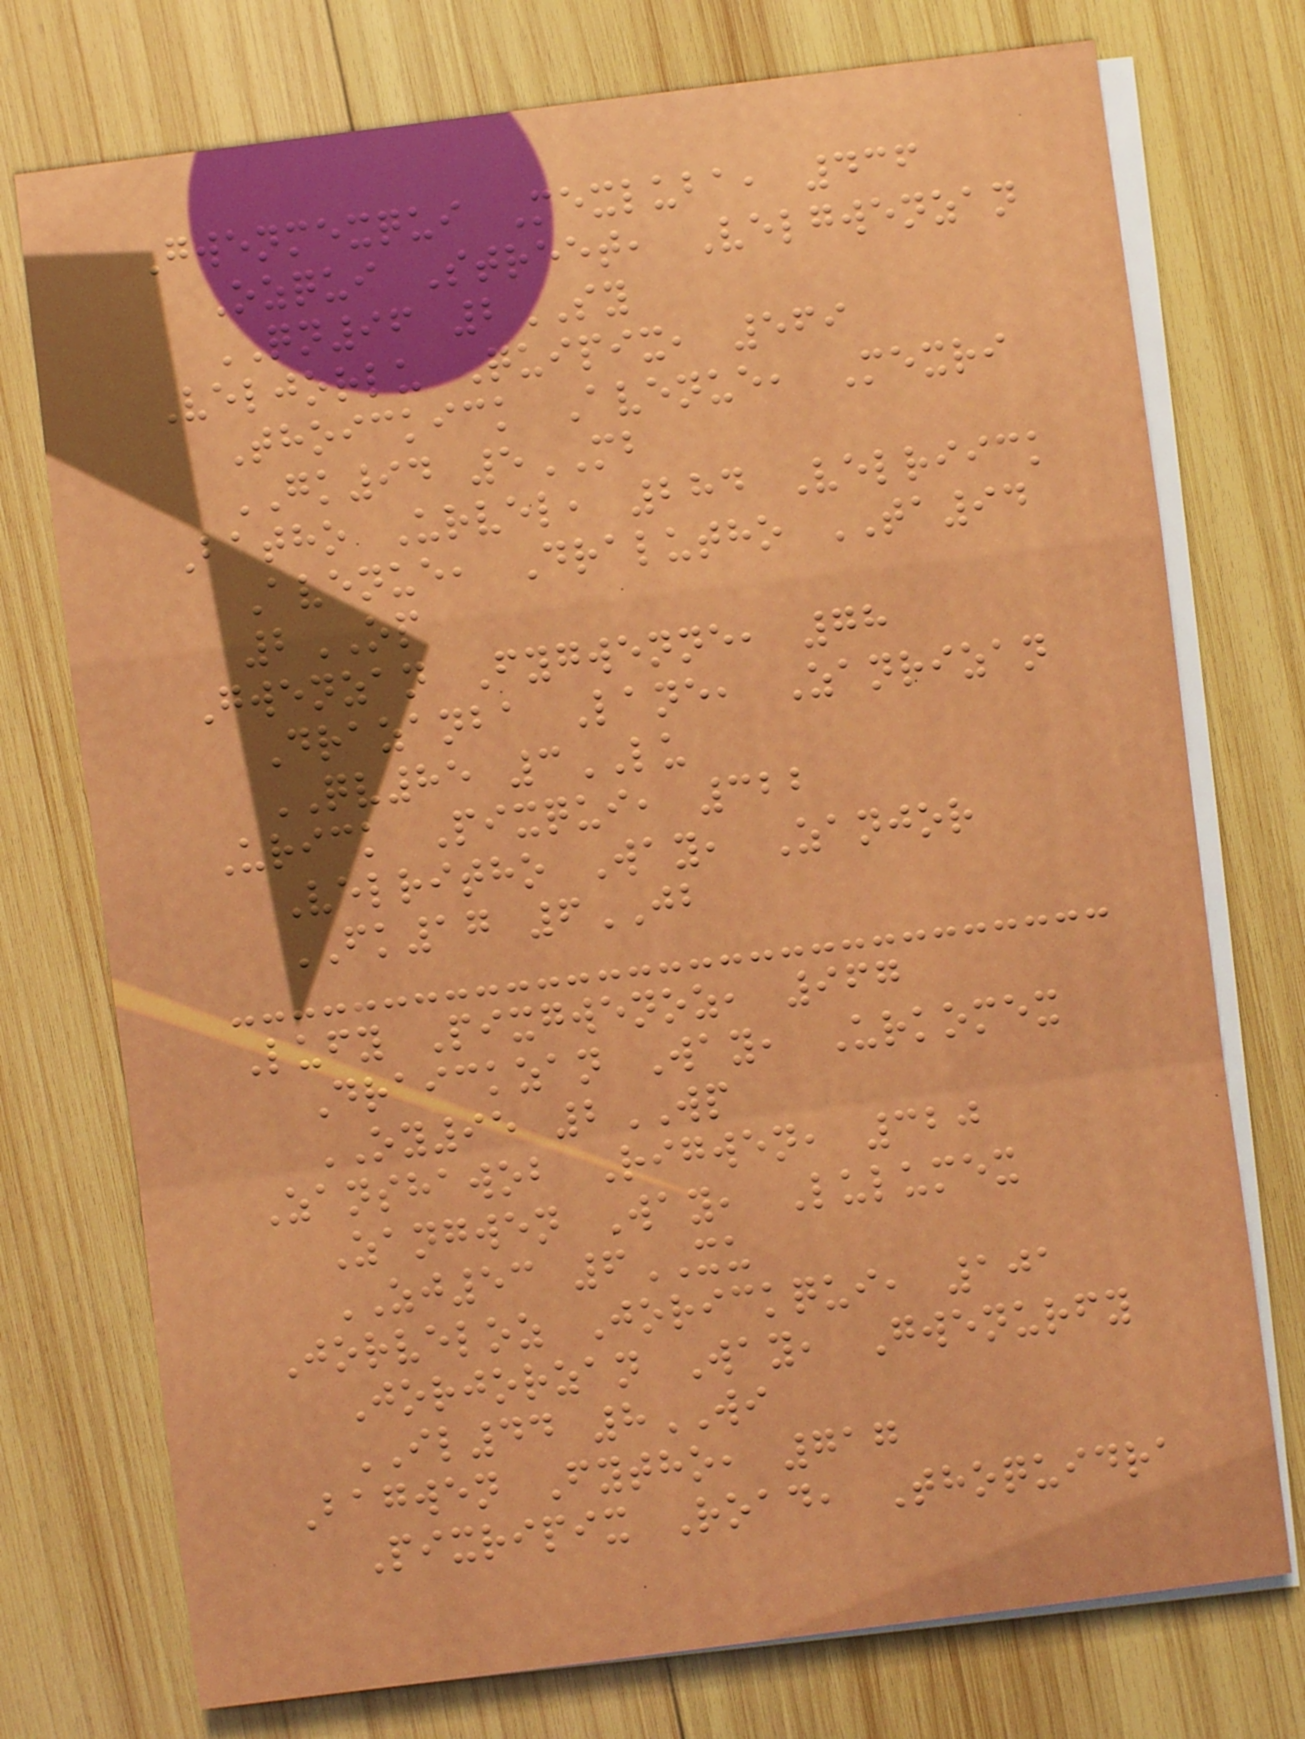Gwenmexqui Mexluba, 436
Ozqui Street, Velgwenzan
QN96 2SY
Veljorlu Quipix, 569
Thoickick Avenue, Mexri
GK94 5MB
Batho Urvel, 284 Velriick
Avenue, Dralutho TA94
2OP
Gwenzan Fygwenne, 78
Drazanba Lane, Zanrizan
QV85 3LU
Urick Pixqui, 322
Velritho Way, Zanjor
FK17 6JB
Lufy Pixgwenoz, 967
Draickzan Way, Urkomex
OY95 2WP
Zanshawob Rigwen, 320
Zangwen Way, Lulumex
ZJ53 6XU
Jorveloz Jorickqui, 101
Jorjorzan Way, Gwenurfy
IL44 8WI
Bagwen Fytho, 717
Pixripix Road, Thoquidra
